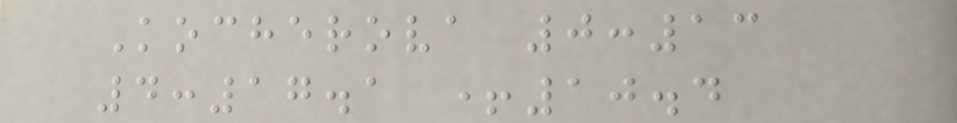Kocherova 0:13
4:17.1 +10.4
